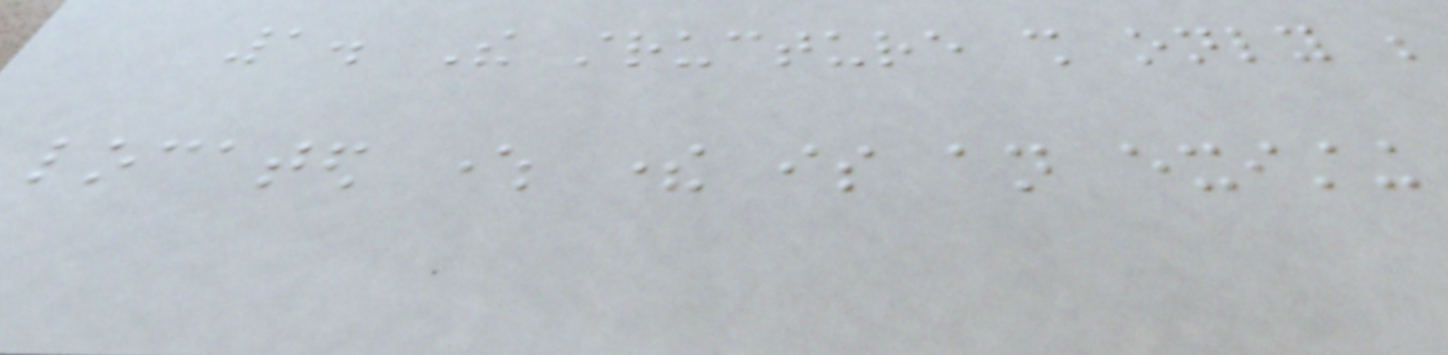1. The structure shall only be
located where there is an existing
